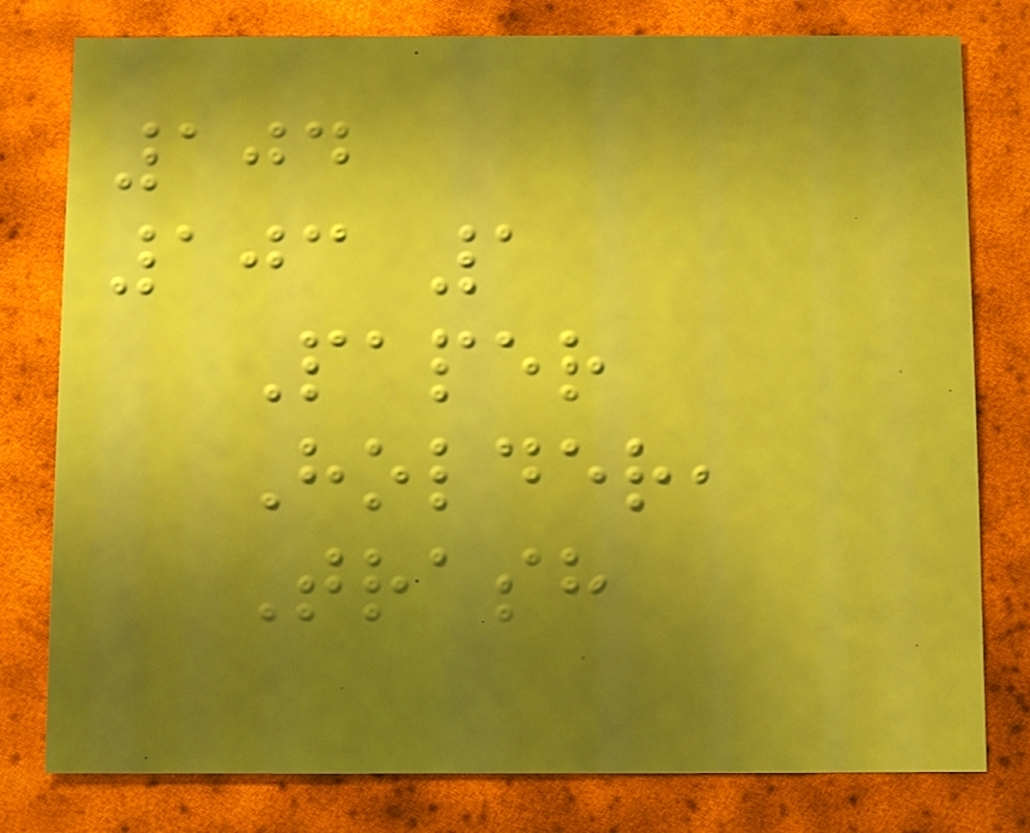104
103 1
Paper
Holder,
Trash
